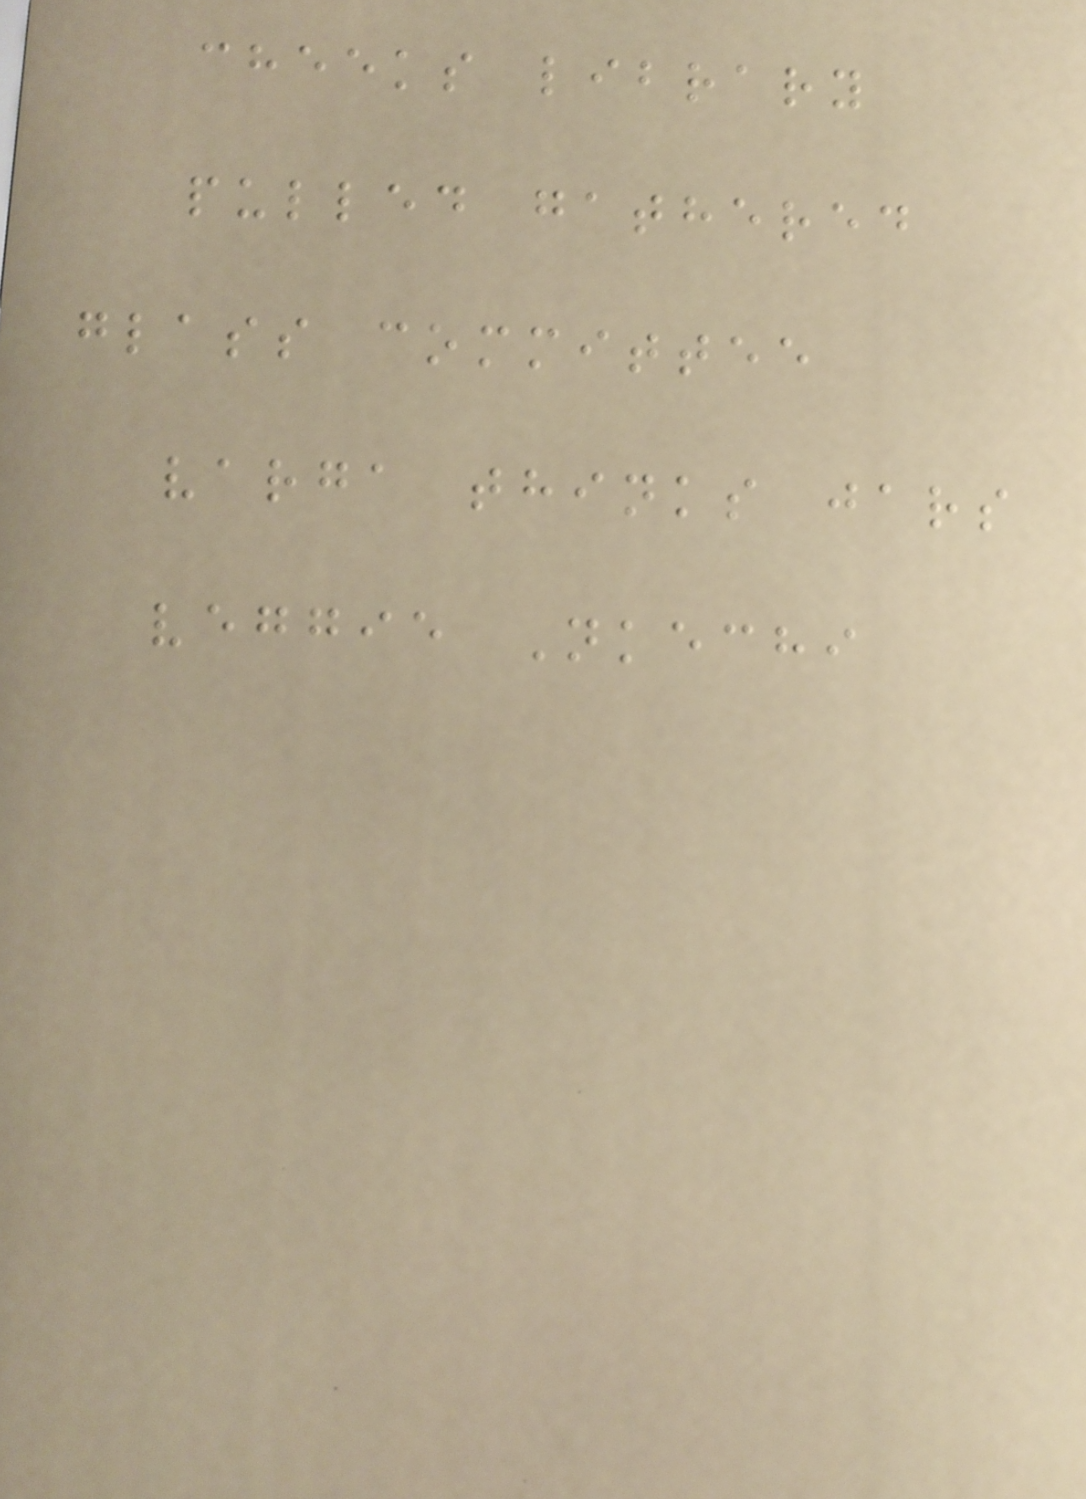cheeks library
pulled gathered
glass committee
varga thinks jars
veggie Nkechi
